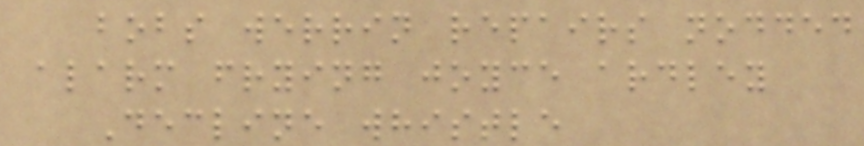bobs werrin repairs nodded
alarm frying joyce ardley
Decline whistle
